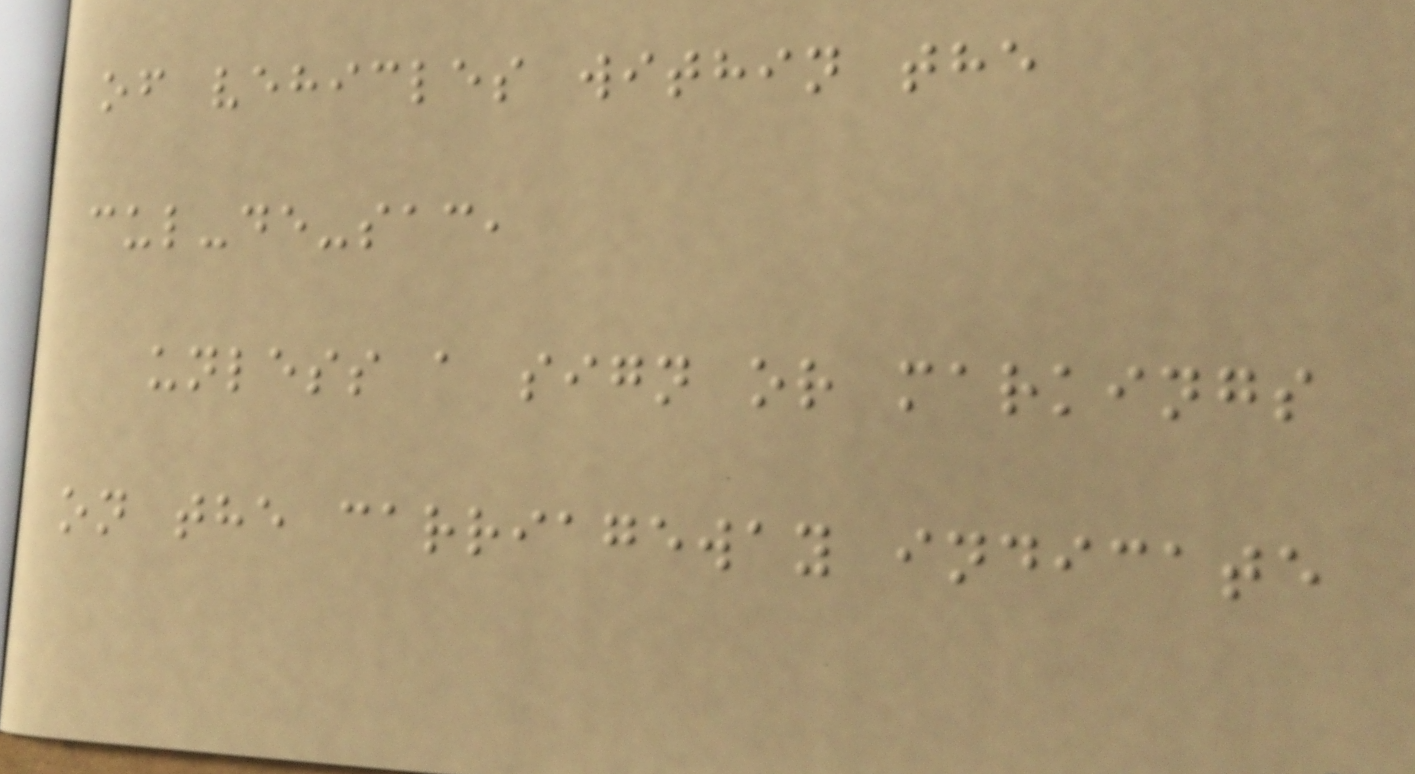of vehicles within the
cul-de-sac,
unless a sign or markings
on the carriageway indicate
